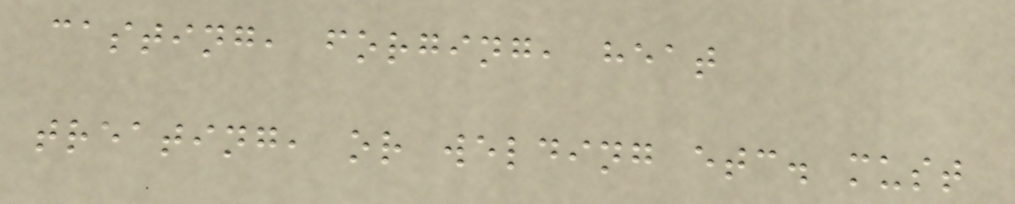casting, forging, heat
treating, or welding etc. must
